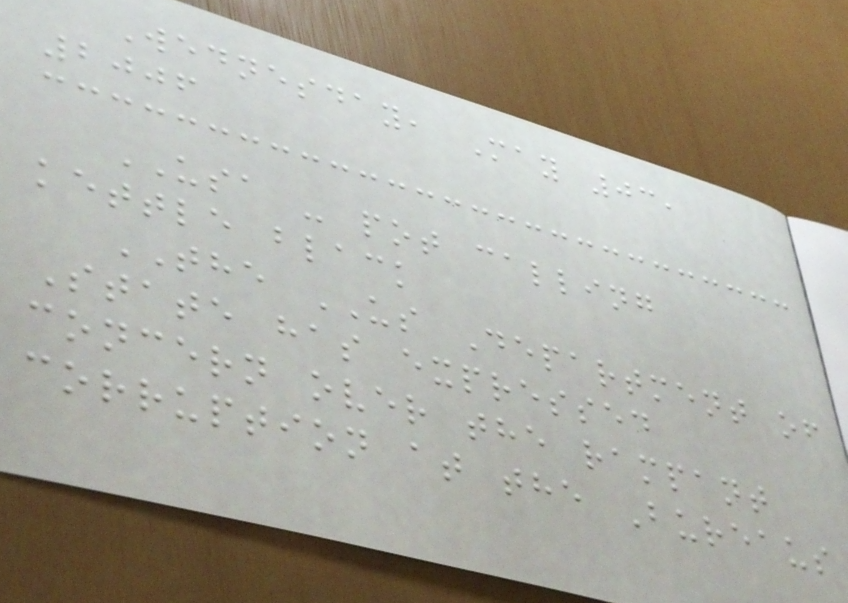Wednesday, May 03,
2006
USA - pot calling
kettle black
THE US Department of
State has expressed
concern over the rampant
corruption at the Bureaus
